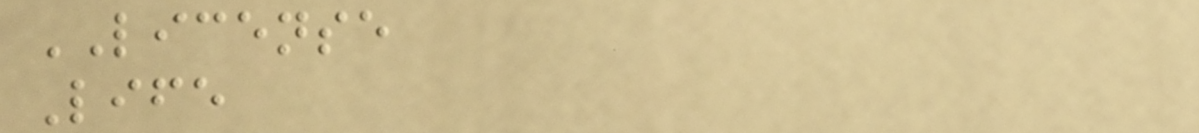LICENSE
Life
